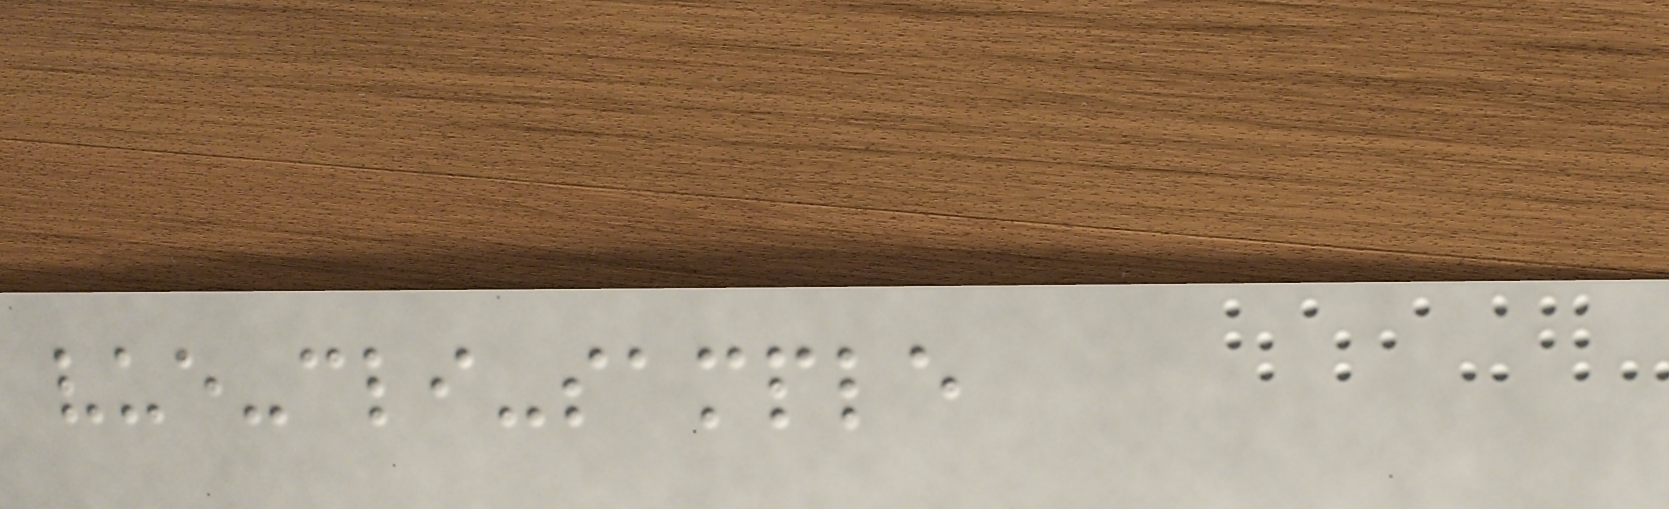vue-cli-sample
